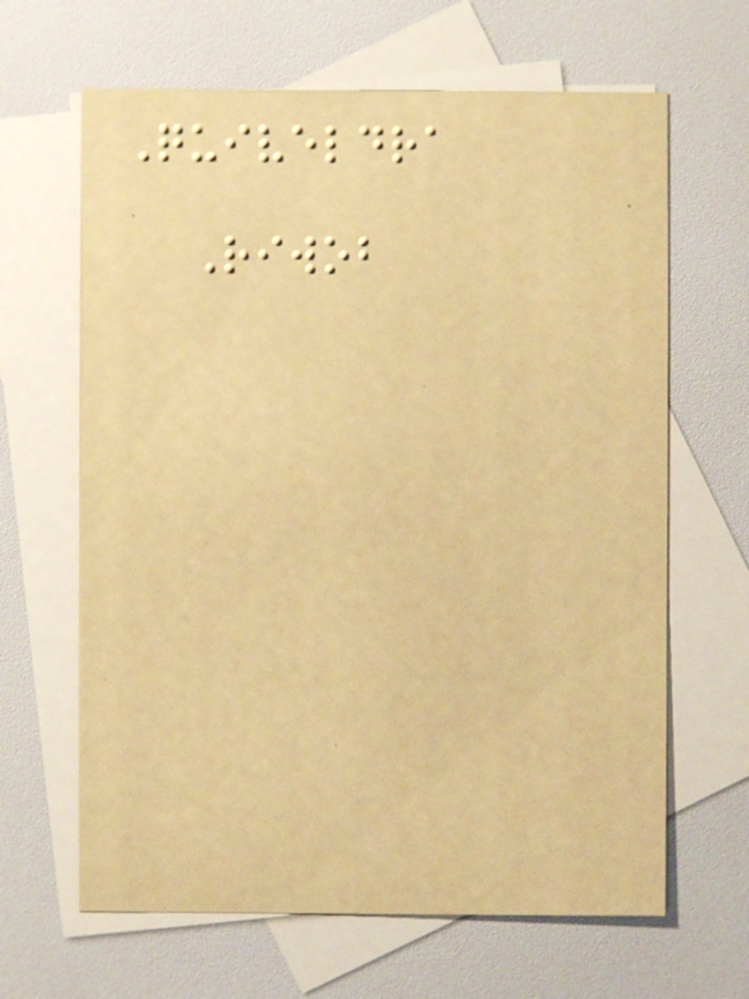Quiveldra
Riwob
